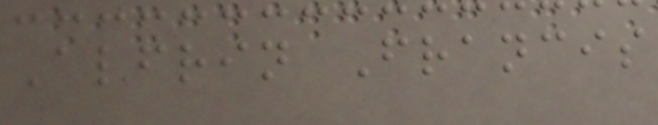Alfrin Francis
